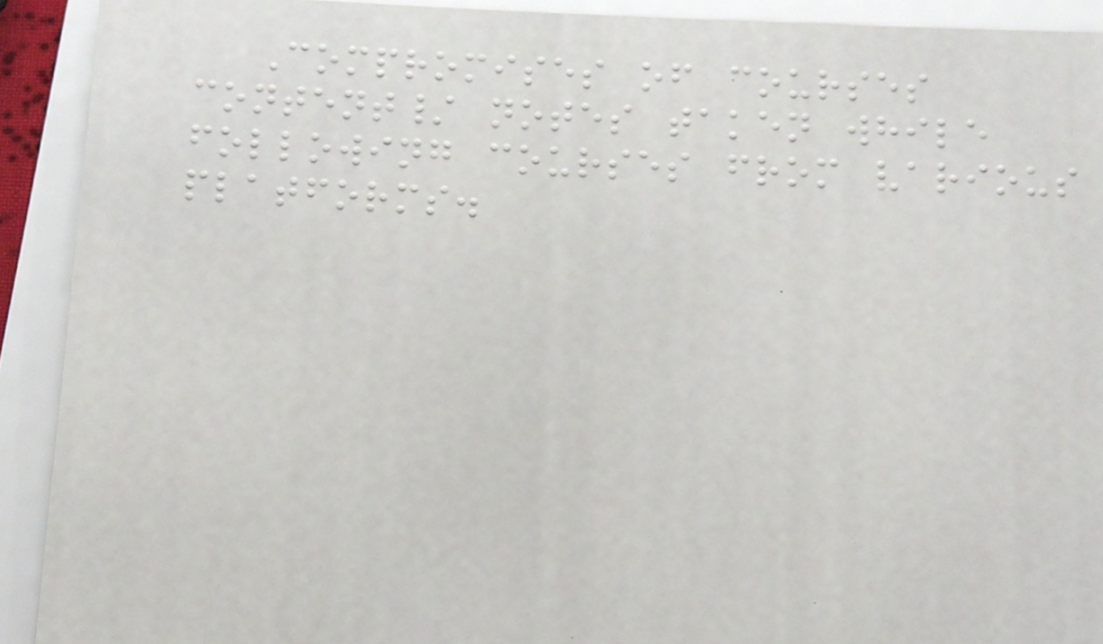Compromises of courses
content/ notes taken while
following courses from various
platforms.
